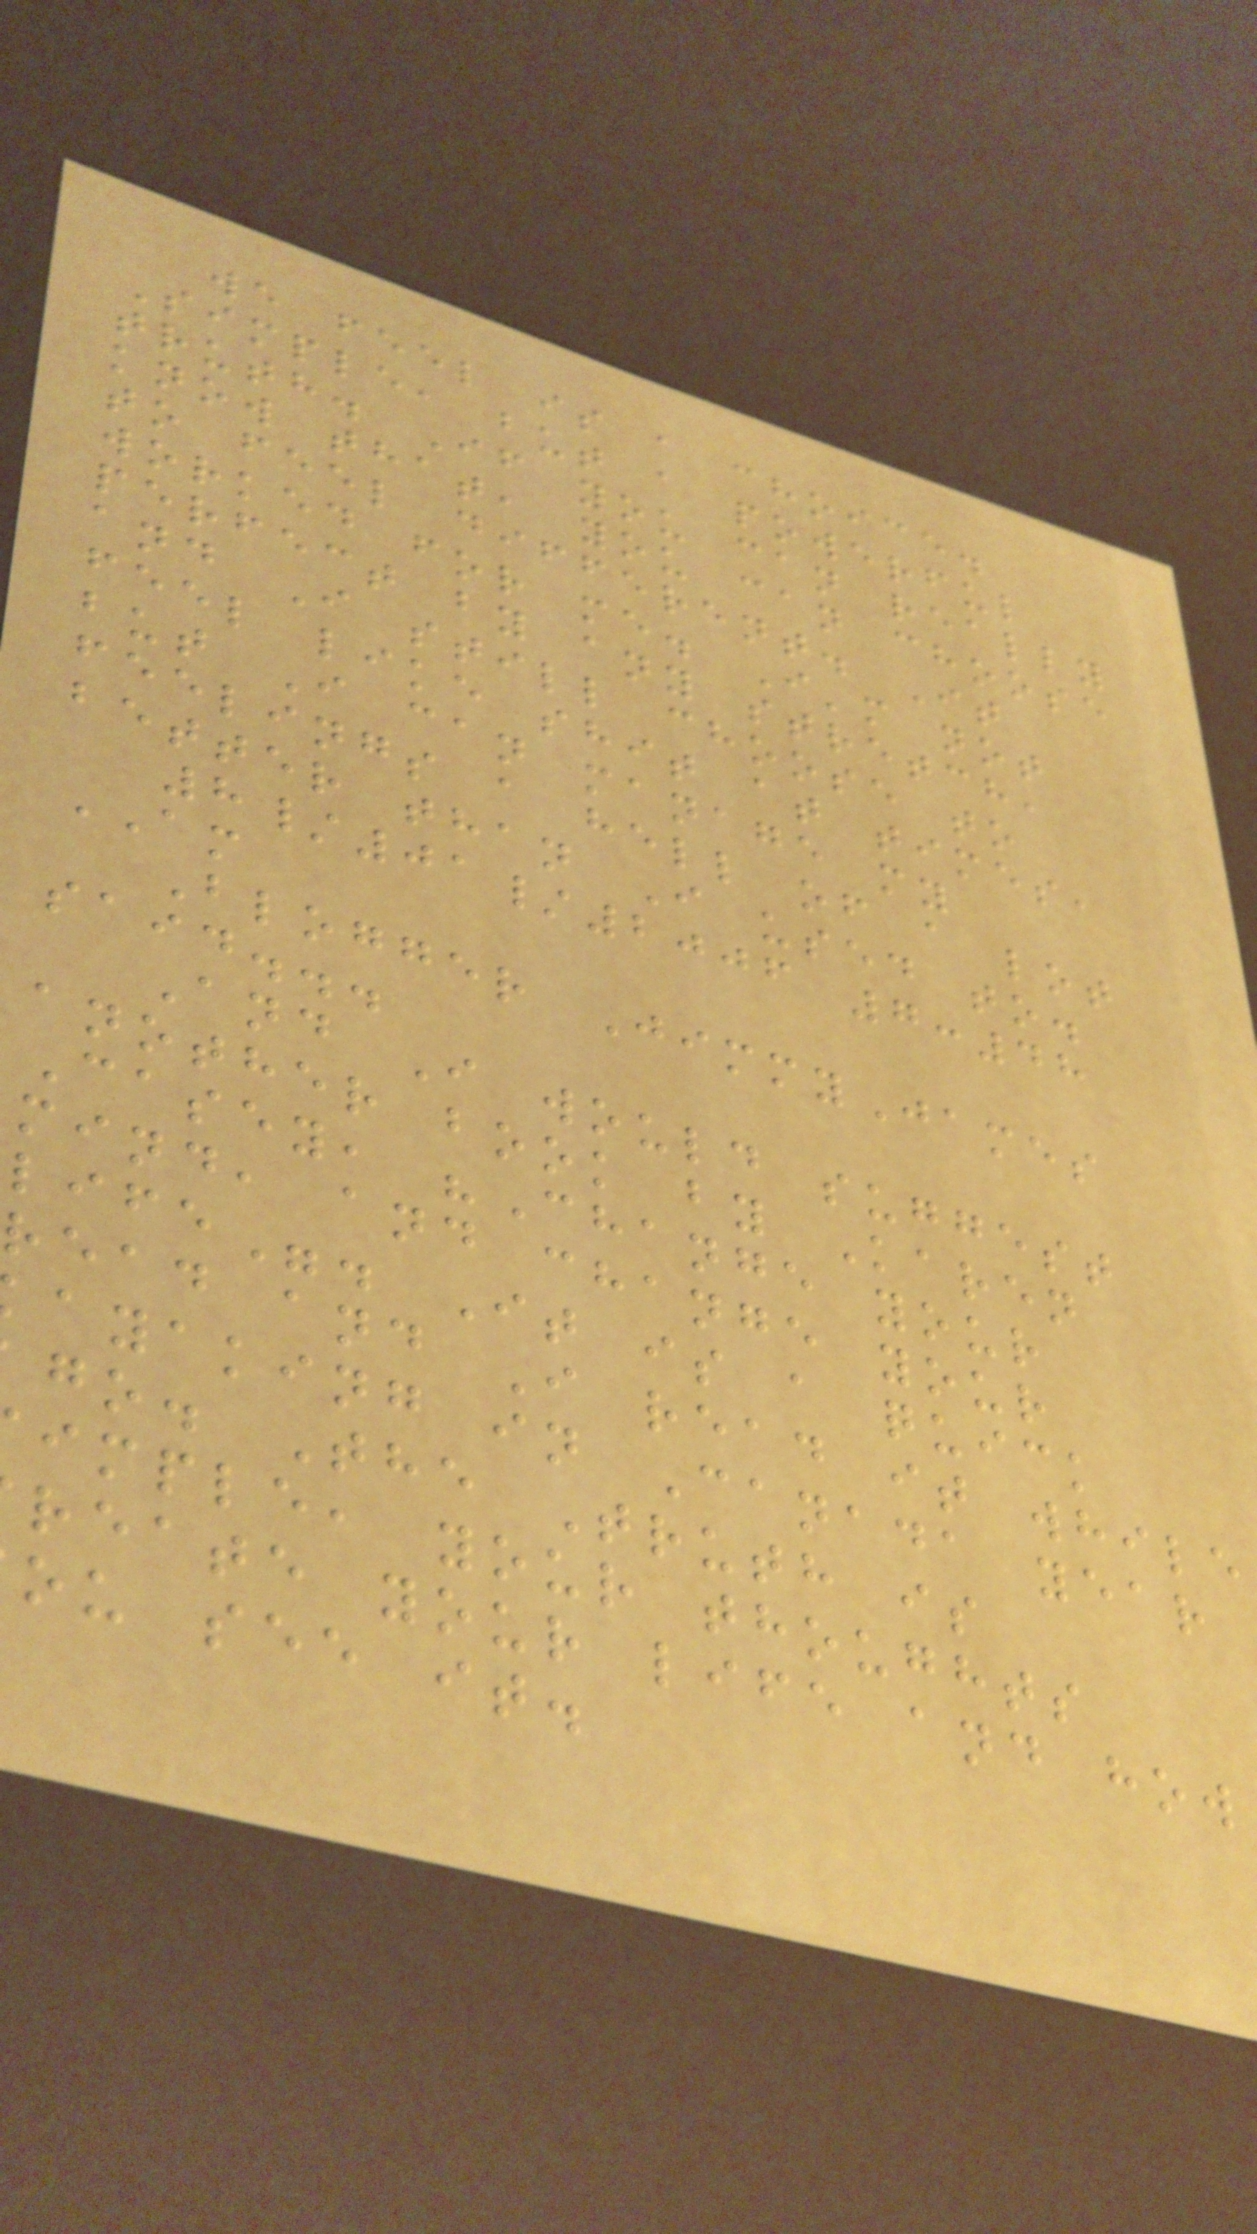we feel is a choice.
Simple, but a powerful
truth. If you can really
know that, you can choose
to feel different. It
worked for me. I'm not
perfect by any stretch,
and I still choose to
feel like shit at times,
but I can manage my
feelings a hell of a lot
better than I used to.
8/01/2006 7:48
AM
Blogger JimmyJames
said...
And I would suggest
another book by Karen
Casey, "Change your
mind, and change your
life". It is a quick
read and I read it while
ayaking in Canada year
go. The Truth is
imple, your thoughts
reate your life and how
ou see it.
